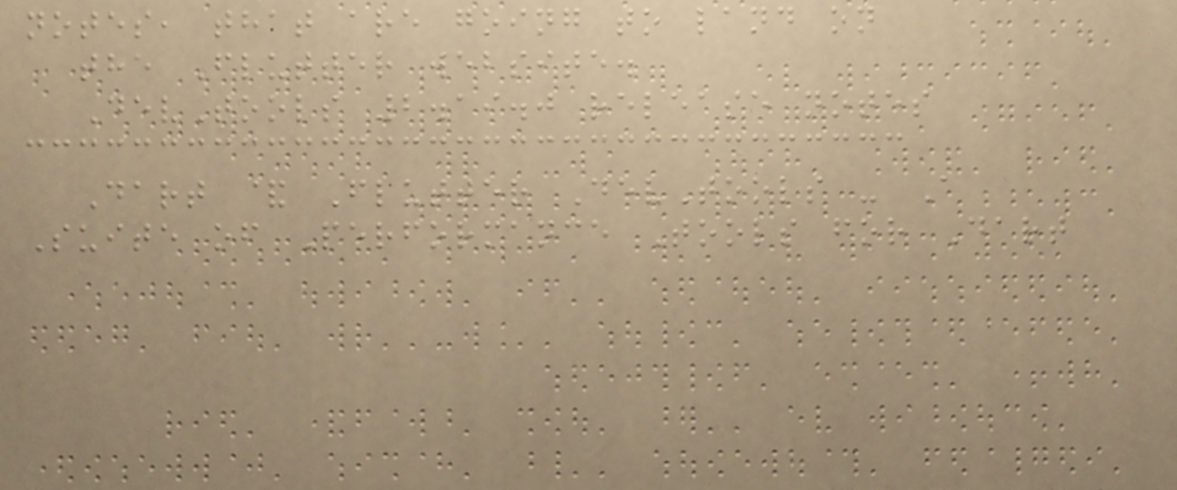notes, that are going to land on
the Flutter website.
DevTools 2.19.0 release notes
Dart & Flutter DevTools - A
Suite of Performance Tools for Dart
